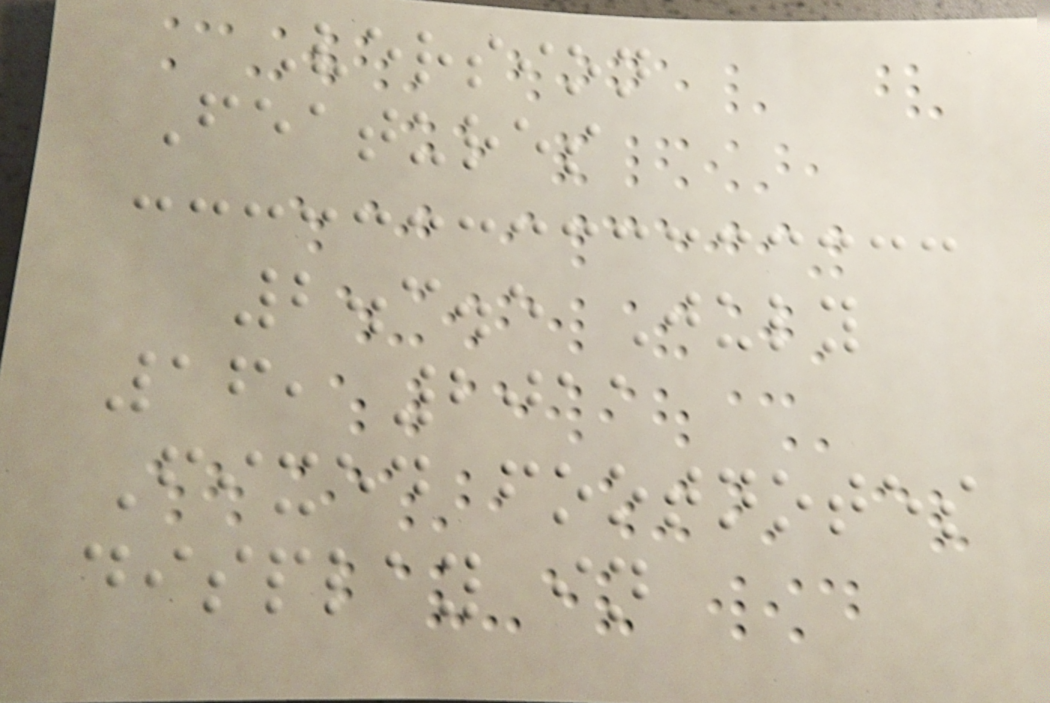Version
Features
2.3.5 July
16, 2011
Fixed footnotes
display in
